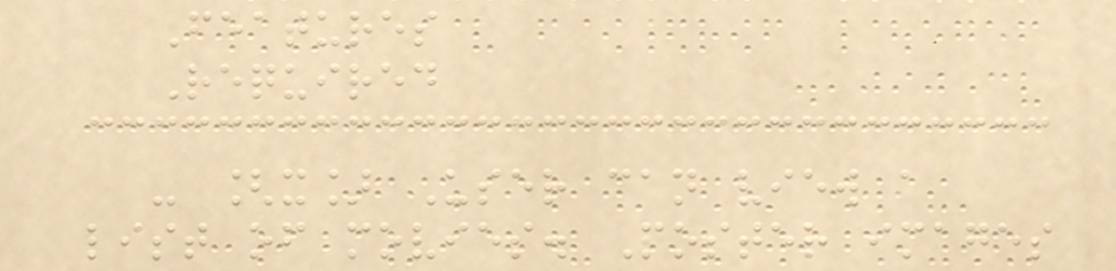Features
Required
- [x] User can view a
list of movies. Poster images
